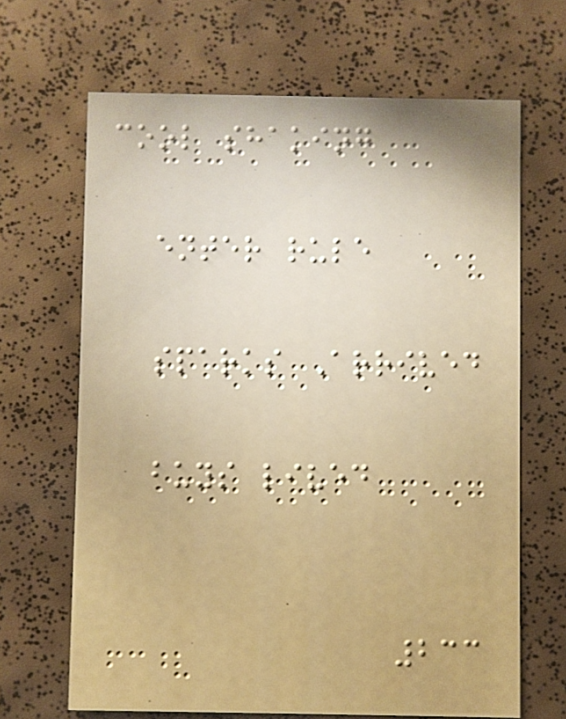cool shaking
enter rule
sparks Arrived
buys lived
233
